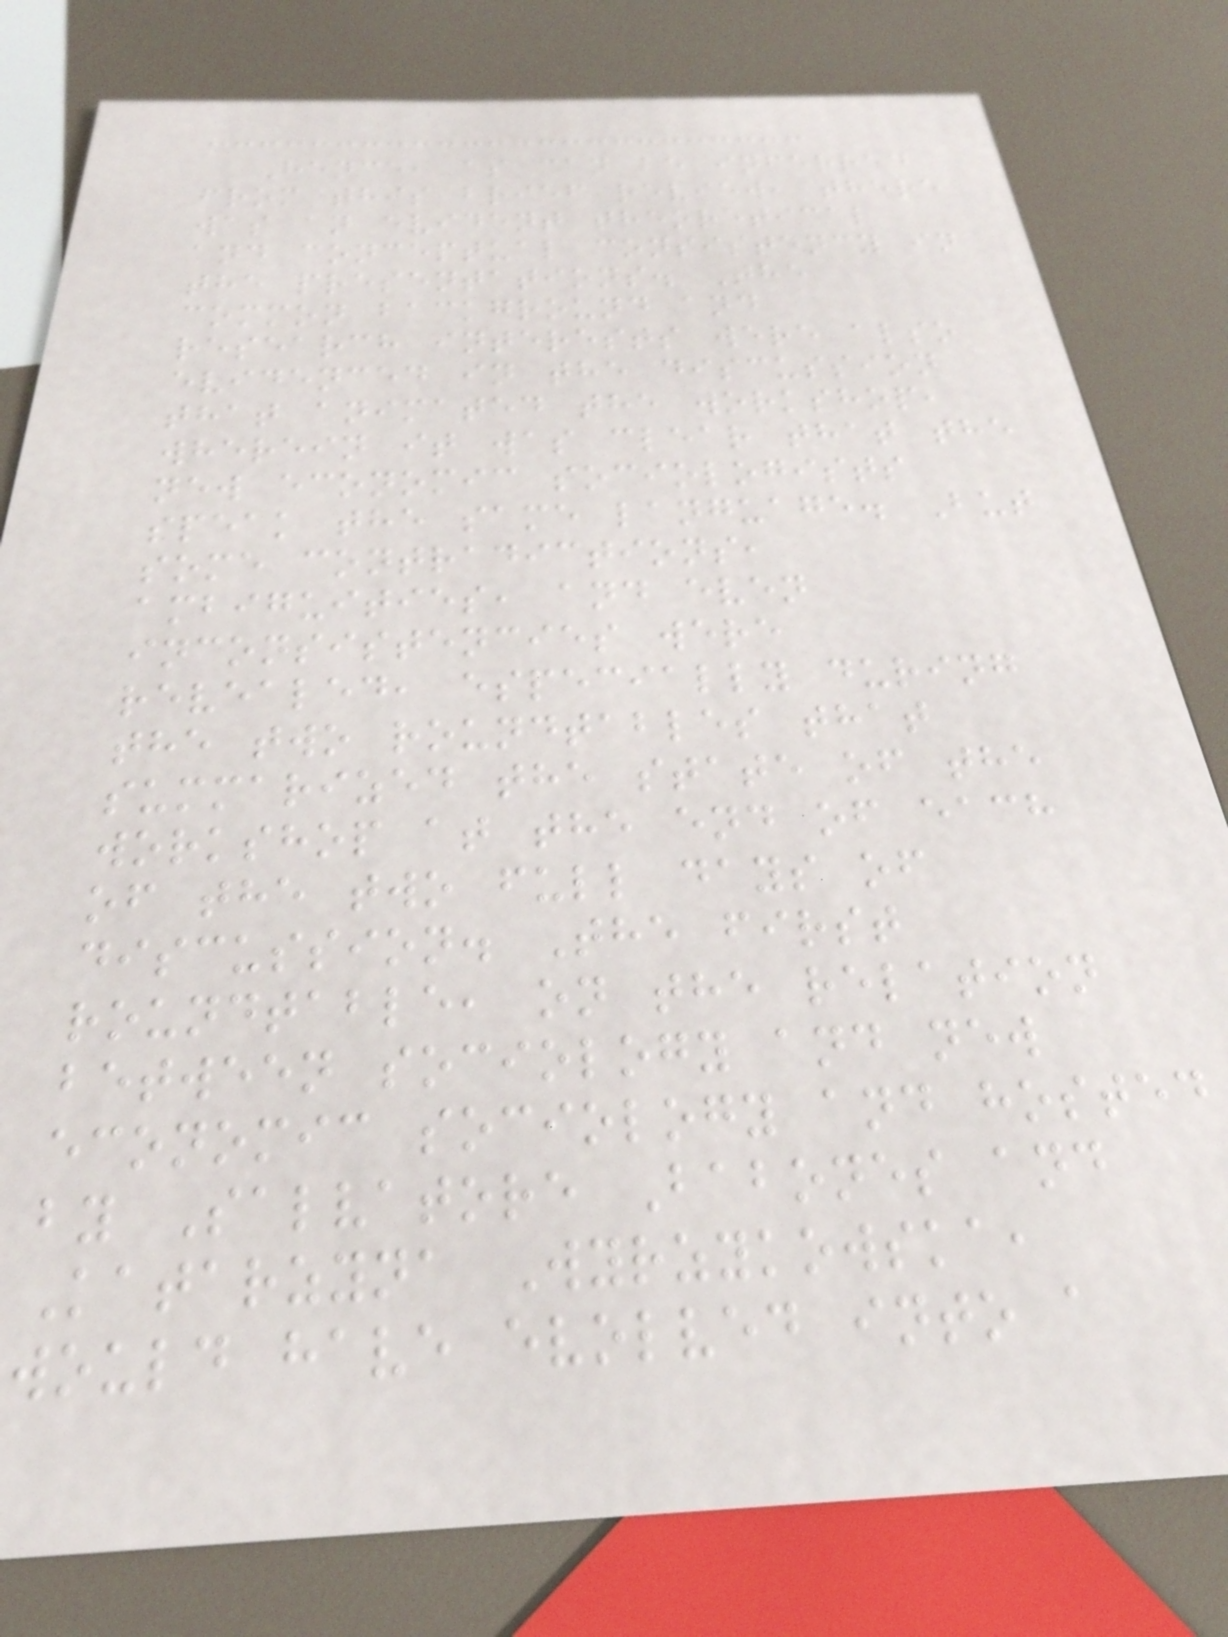Hence, as can be inferred
from this brief review, there
was an evident theoretical
and conceptual consistency in
the presentations. The
common background and
research interests were also
evidenced in the discussion
that animated the workshop,
wherein it was clear that the
new economic sociologists
speak the same language. But
some contradictions,
ambiguities, and even
inconsistencies were
revealed, especially during
the two roundtables that
summarized the state of the
workshop at the end of each
of the two full days of
discussion. The first
roundtable, on the relation
between sociology and new
economic sociology and hosted
by Salvatore Babones and
Katarzyna Wyrzykowska,
would have evolved into a
